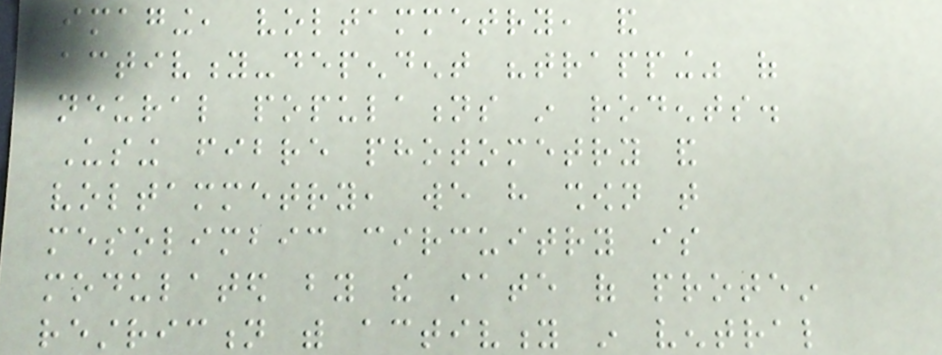imaging, voltammetry, and
activity-dependent "trapping" of
neural populations in rodents.
Using fibre photometry and
voltammetry, we have shown that
mesolimbic circuitry is
modulated by the state of protein
restriction with activity in ventral
